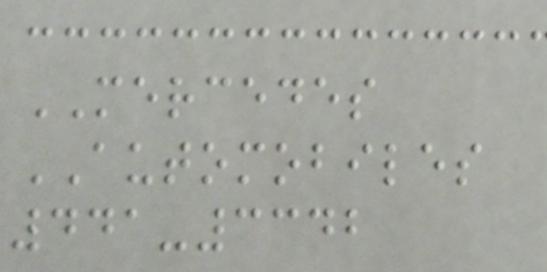MERCEDES
AUTOMOBILES
441-3342
